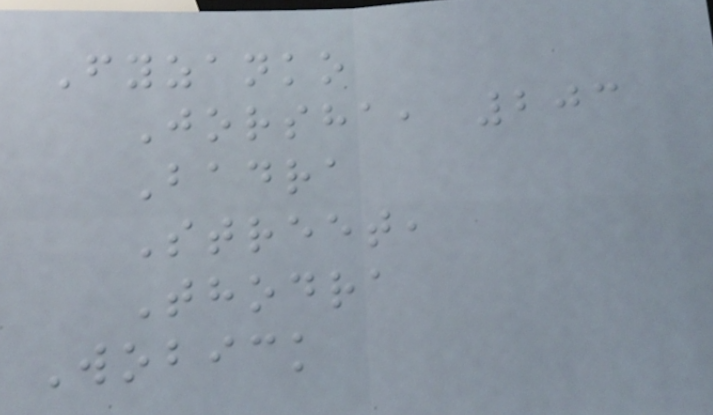Fyzanko
Jorsha, 203
Badra
Street,
Thodra
Wobick
